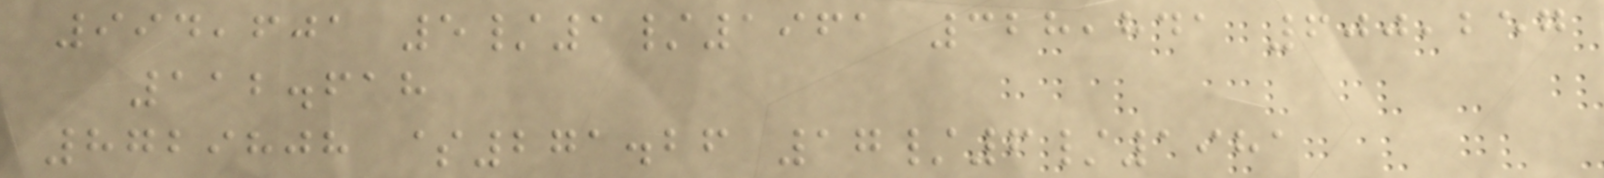994,601 5/1/1961 328,841 600,257
112.618
8729808 $271.26 17/6/1981
